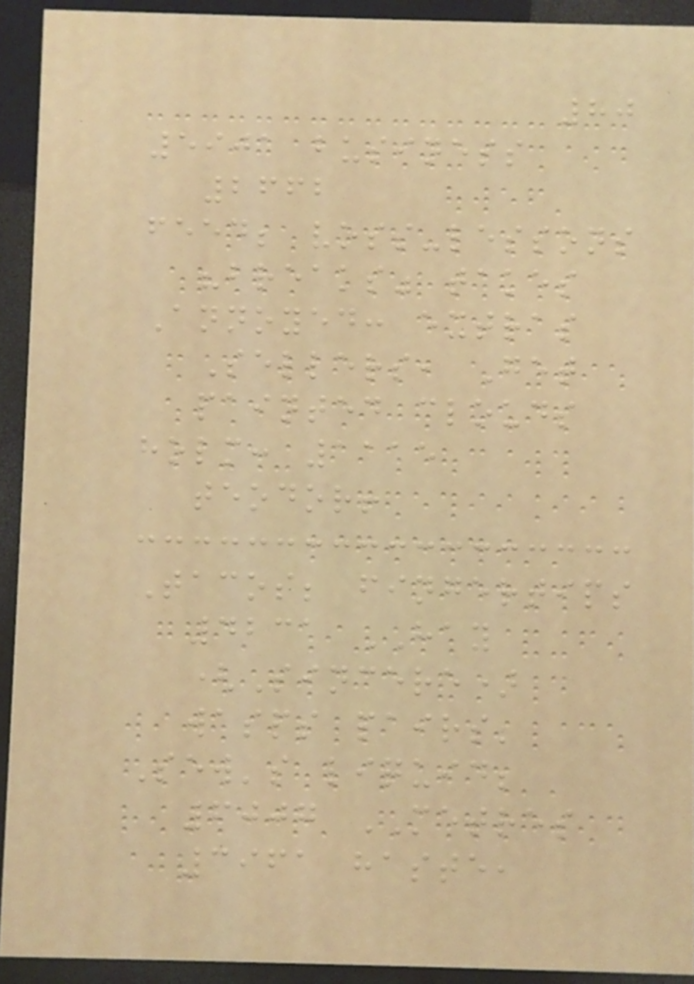80
5901 business
2662
feed; voss-lessons
"breaks" takes
Annoyed: extras
Sellers, Get
painted clouds
holm: 1115
teodor!
Tacos; fingertips
4231 HAY
(Sincere)
wasps pairs;
Sew's liquid;
6007 METRES
3961 haste,
